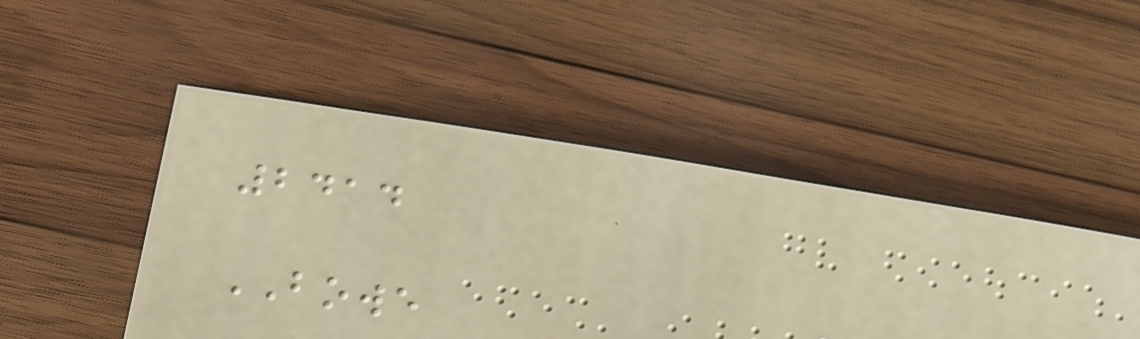2414
BOWE
